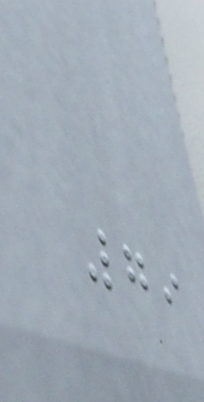79
